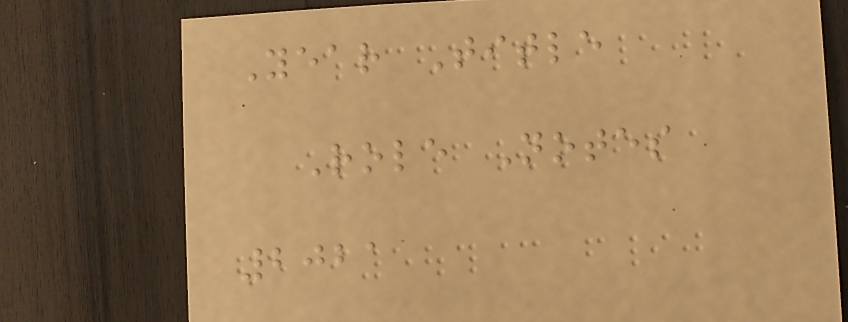Year Title
Role Notes
2021
